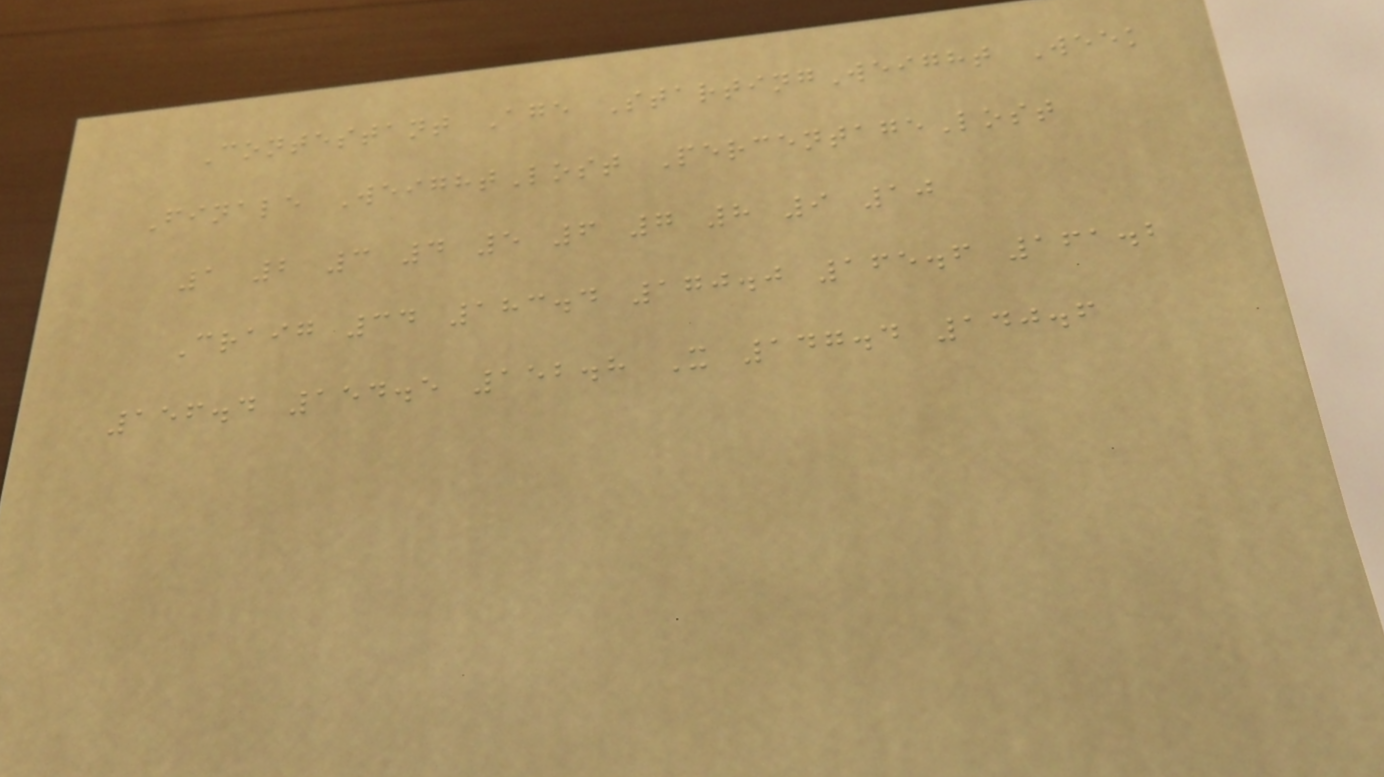Contestant Age StartingWeight Week
Finale WeightLost PercentageLost
1 2 3 4 5 6 7 8 9 10
Craig 34 183.4 170.0 165.6 161.2
156.4 154.5 152.8 X 147.4 140.6
